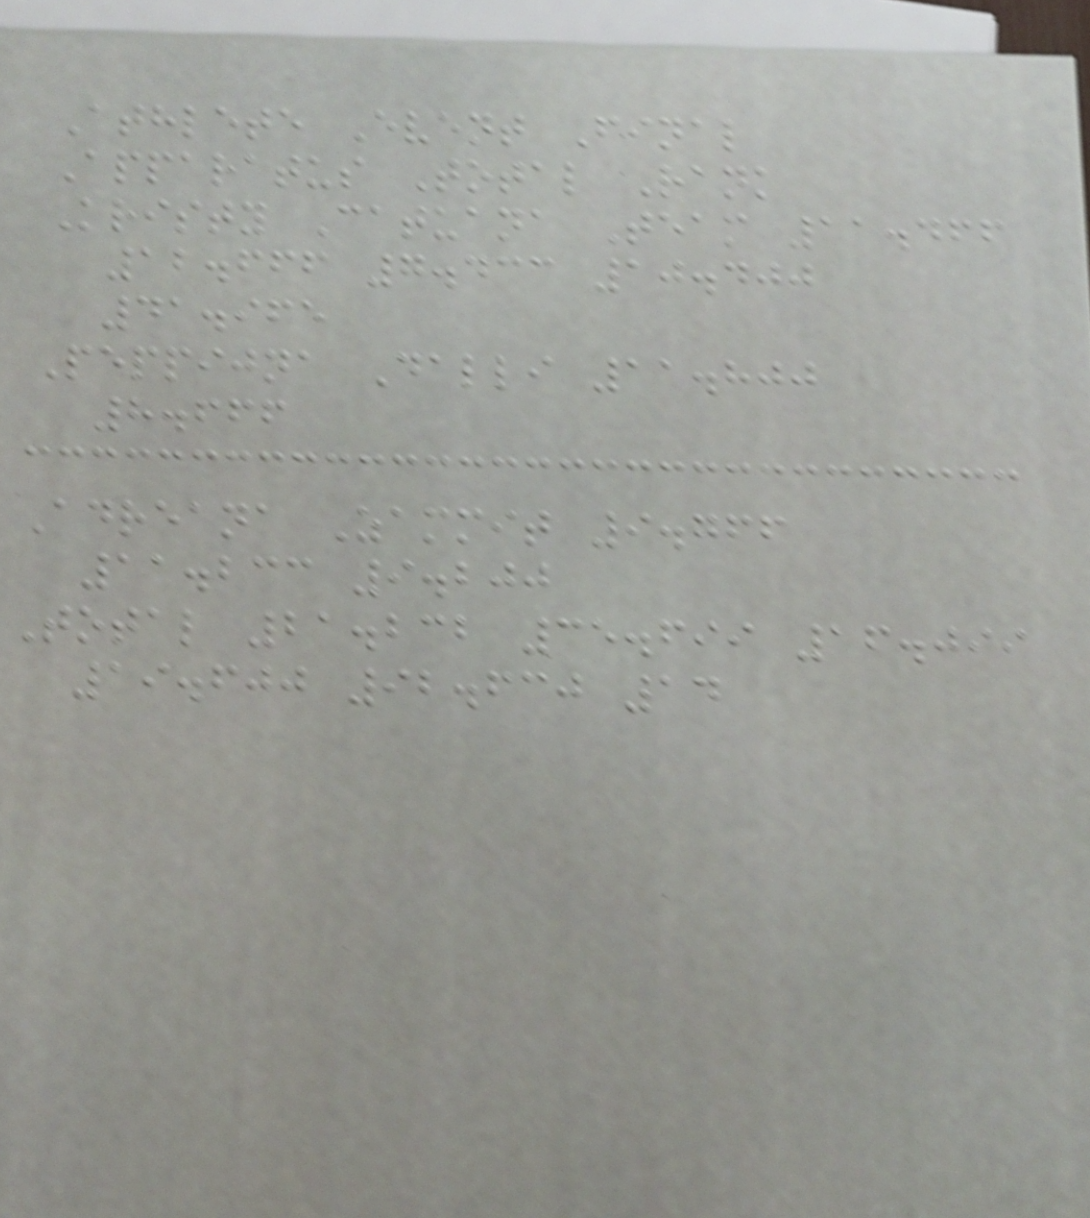Athlete Event Final
Apparatus Total Rank
Kristy Catuana Team 11.466
12.666 7.433 10.400
41.965
Peppijna Dalli 11.800
8.666
Adreana Zammit 9.766
11.233 9.200
Total 21.232 35.699 16.099
19.600 92.630 14
